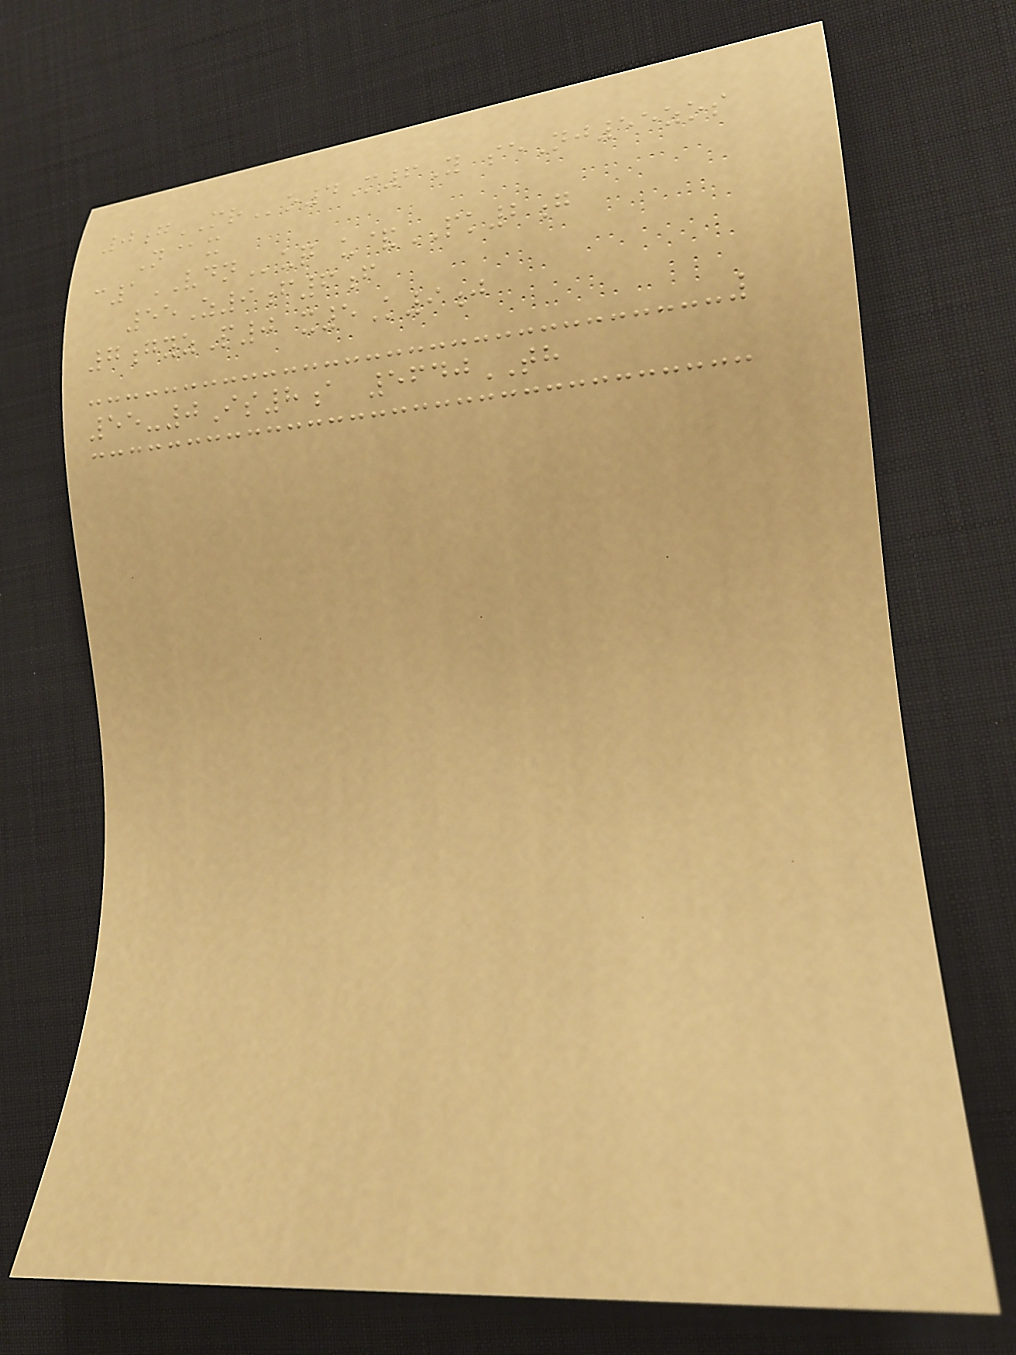0gMRo4M6Y seNj55zos
N@x
c1VDNuq u&PK2g
55Z9f6f
7gyzP0 x5K9j
55-0Is8a 5640TH
